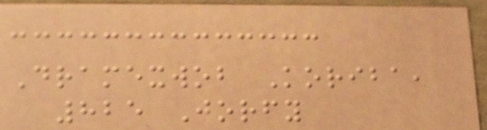Dramexwob Koriba,
825 Jorfy
